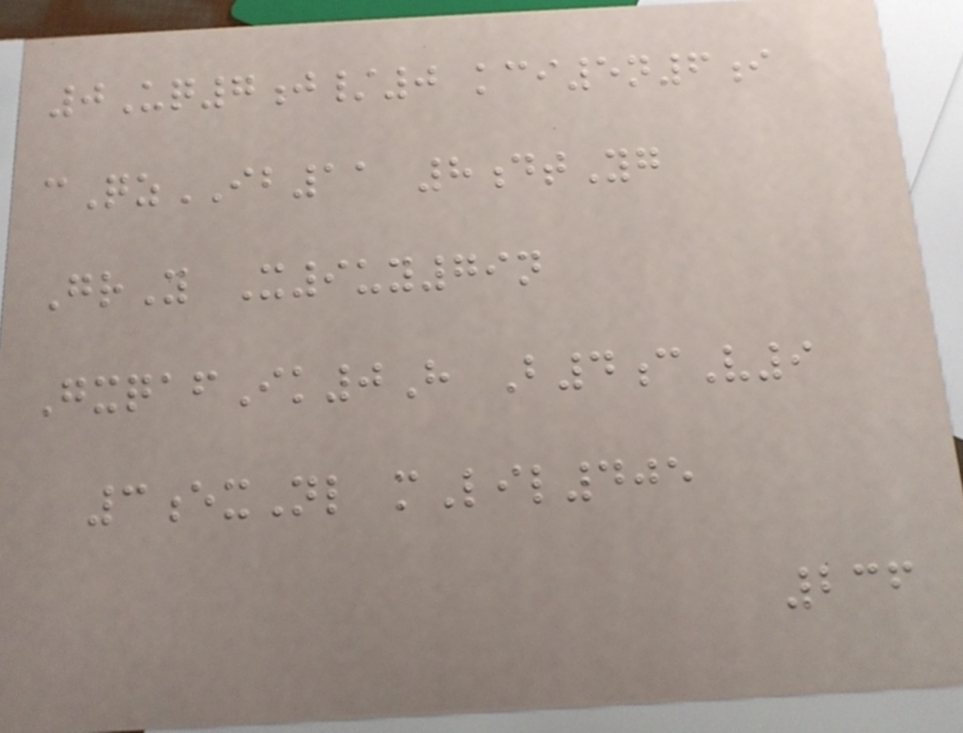0Uq7j/0 kci5n6i
cQzIB11 8dtYg
GrY X9uy79n
GxqafIk0H B4cV9
3exNl mLil405
236
